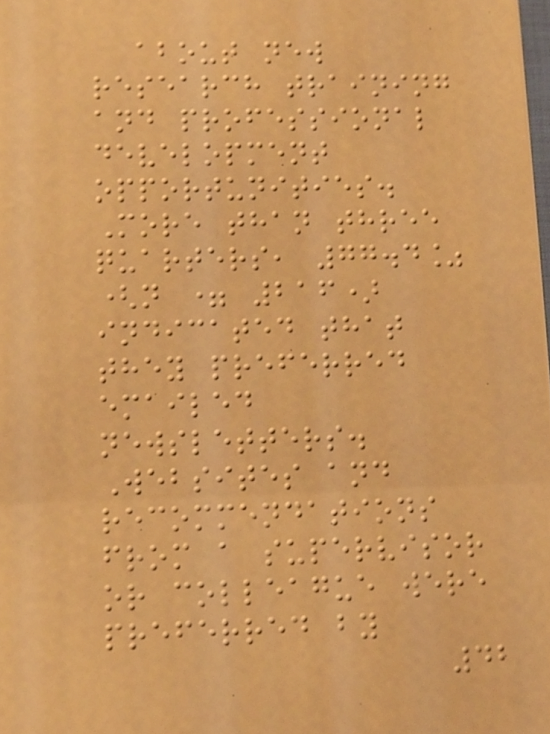about new
research training
and professional
development
opportunities.
More than three
quarters, 77.4%
(n = 216)
indicated that
they preferred
emailed
newsletters.
Websites and
recommendations
from a supervisor
or colleague were
preferred by
42
